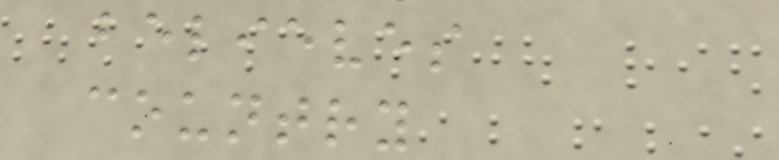believes
country
